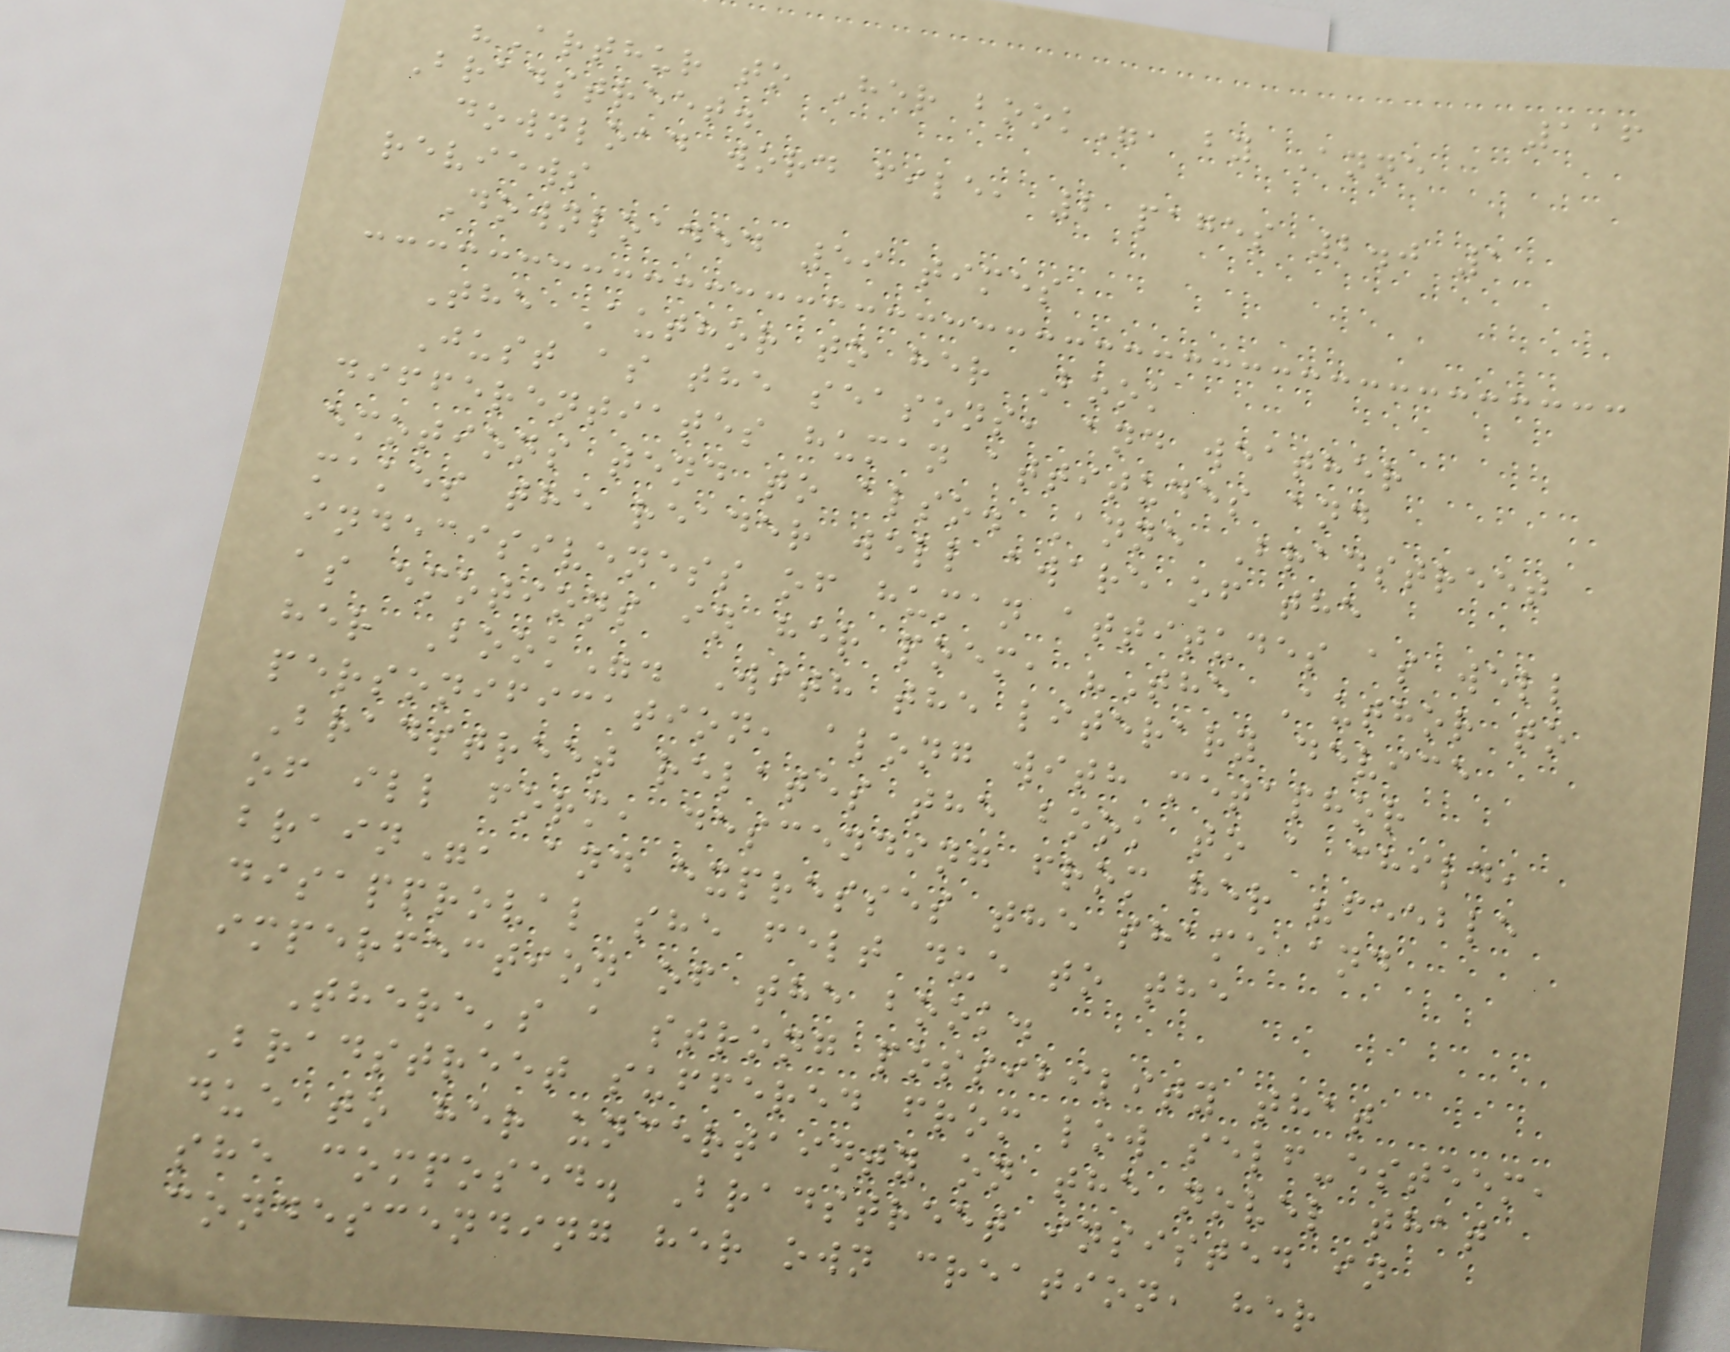116
"Arthur to Her book", by Anne
Bradstreet.
download word file, 2 pages 2.0 1
reviews
Downloaded 59 times
The Author to her Book
Just as the seasons, and weather
differentiates human attitudes and
emotions tend to also. Anne Bradstreet
makes the reader well aware of the
indecisiveness of human attitudes as well
as emotions in her poem, "The Author to
her Book". With the literary device
personification, along with metaphor
Bradstreet relates the book to a child,
of ill form, descending from her "feeble
brain", and expresses the shame and
disapproval she felt due to the
imperfection of the book.
There's a strong possibility that
Bradstreet suffered from low self-esteem,
due to her uncertainty on the novel that
she composed. Bradstreet insisted in
condescending her own creation, her
